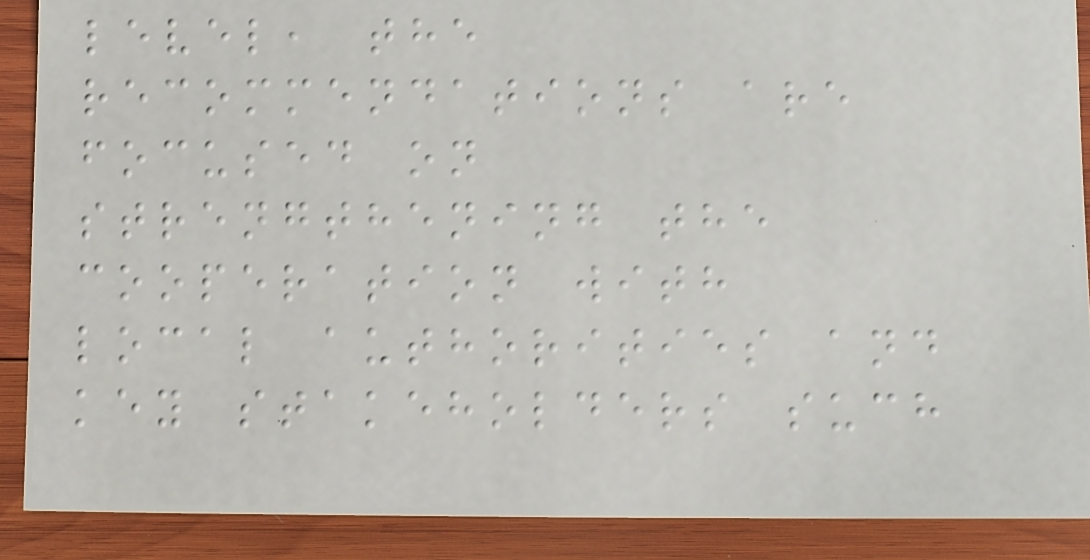level, the
recommendations are
focused on
strengthening the
cooperation with
local authorities and
key stakeholders such
